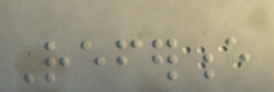Reference
